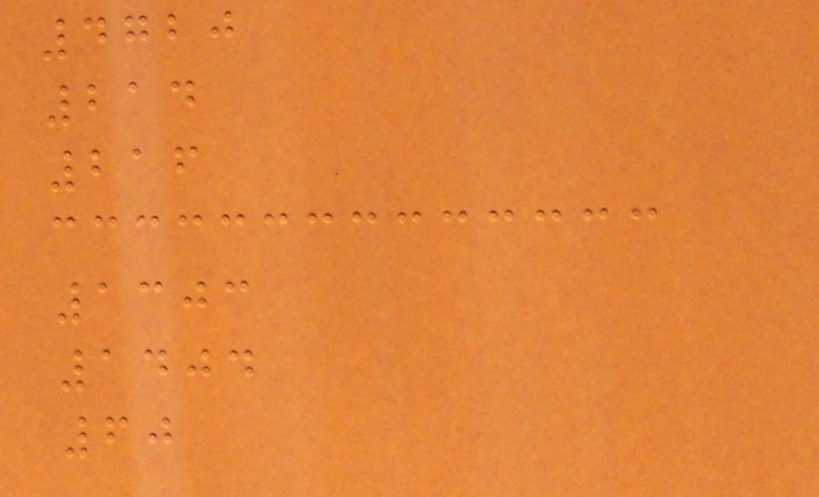4720
214
216
1303
1404
60
